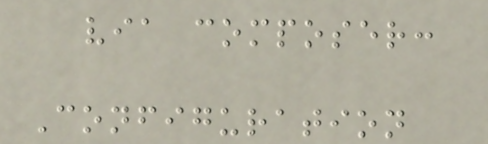via composer:
Configuration
